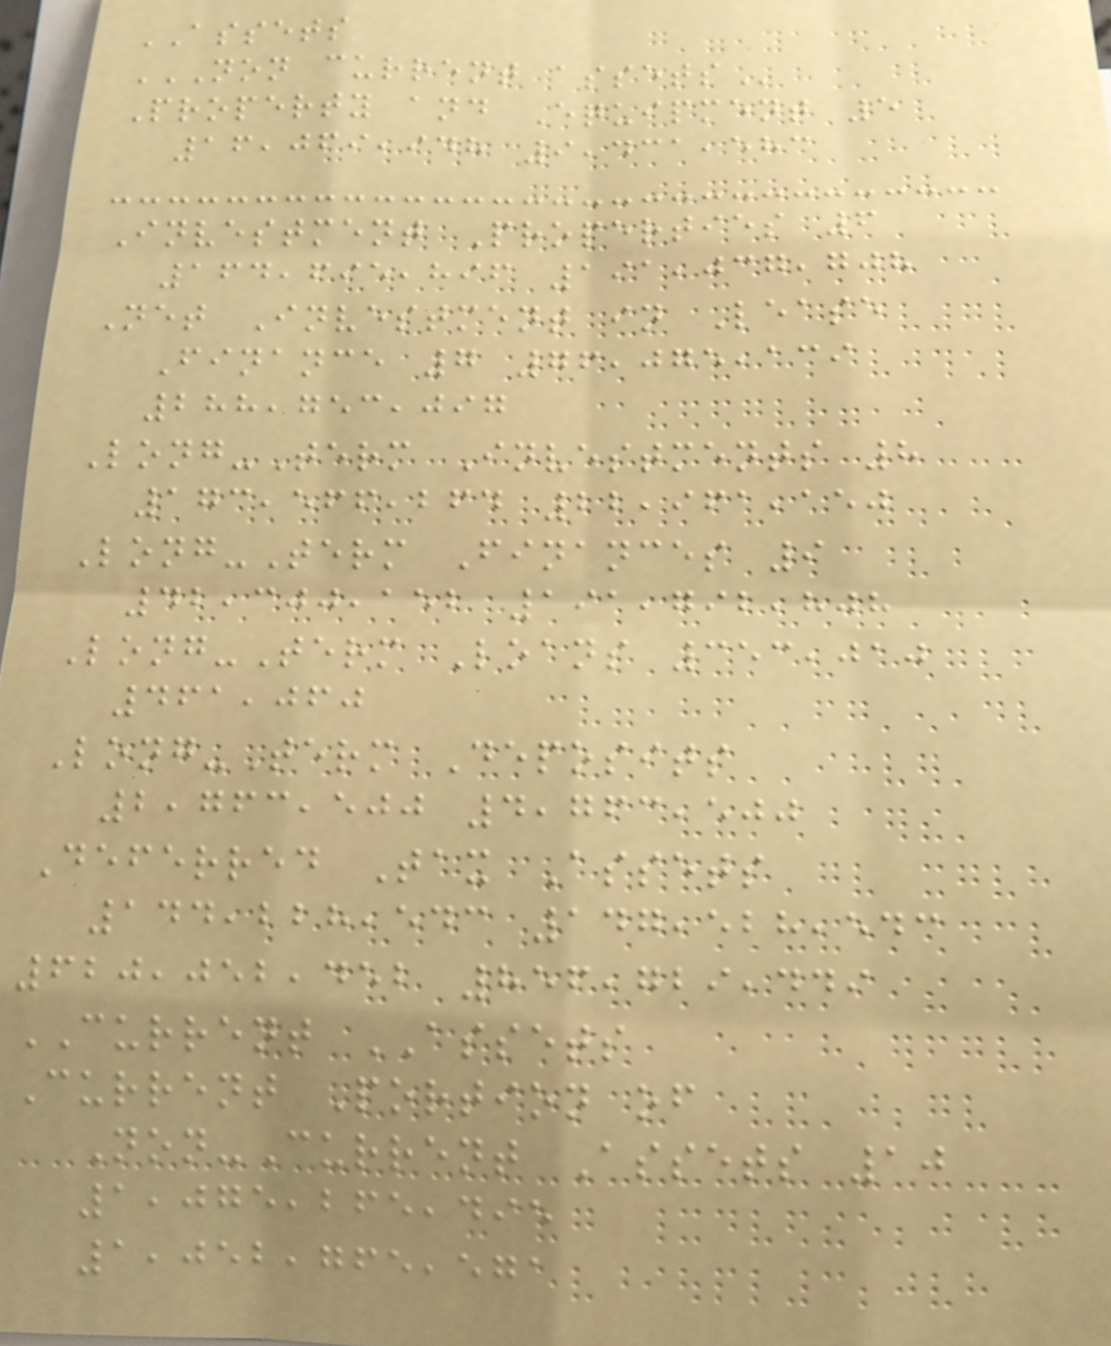ASSETS
NON CURRENT ASSETS
Property and Equipment 5
16,069,948 9,431,583
Investment Properties 6
164,695,896 191,037,708
Net Investment in Lease
Finance 7 76,075,139
288,753,097
Long-Term Investments 8
173,566,264 22,961,150
Long-Term Finances 9
42,300,152 191,792,808
Long-Term Loans 353,010
461,060
Long-Term Deposits
2,763,500 4,763,500
Deferred Tax Assets
144,228,543 147,528,543
620,052,452 856,729,449
CURRENT ASSETS
Current Portion of
Non-Current Assets 10
1,075,265,495
1,052,765,571
